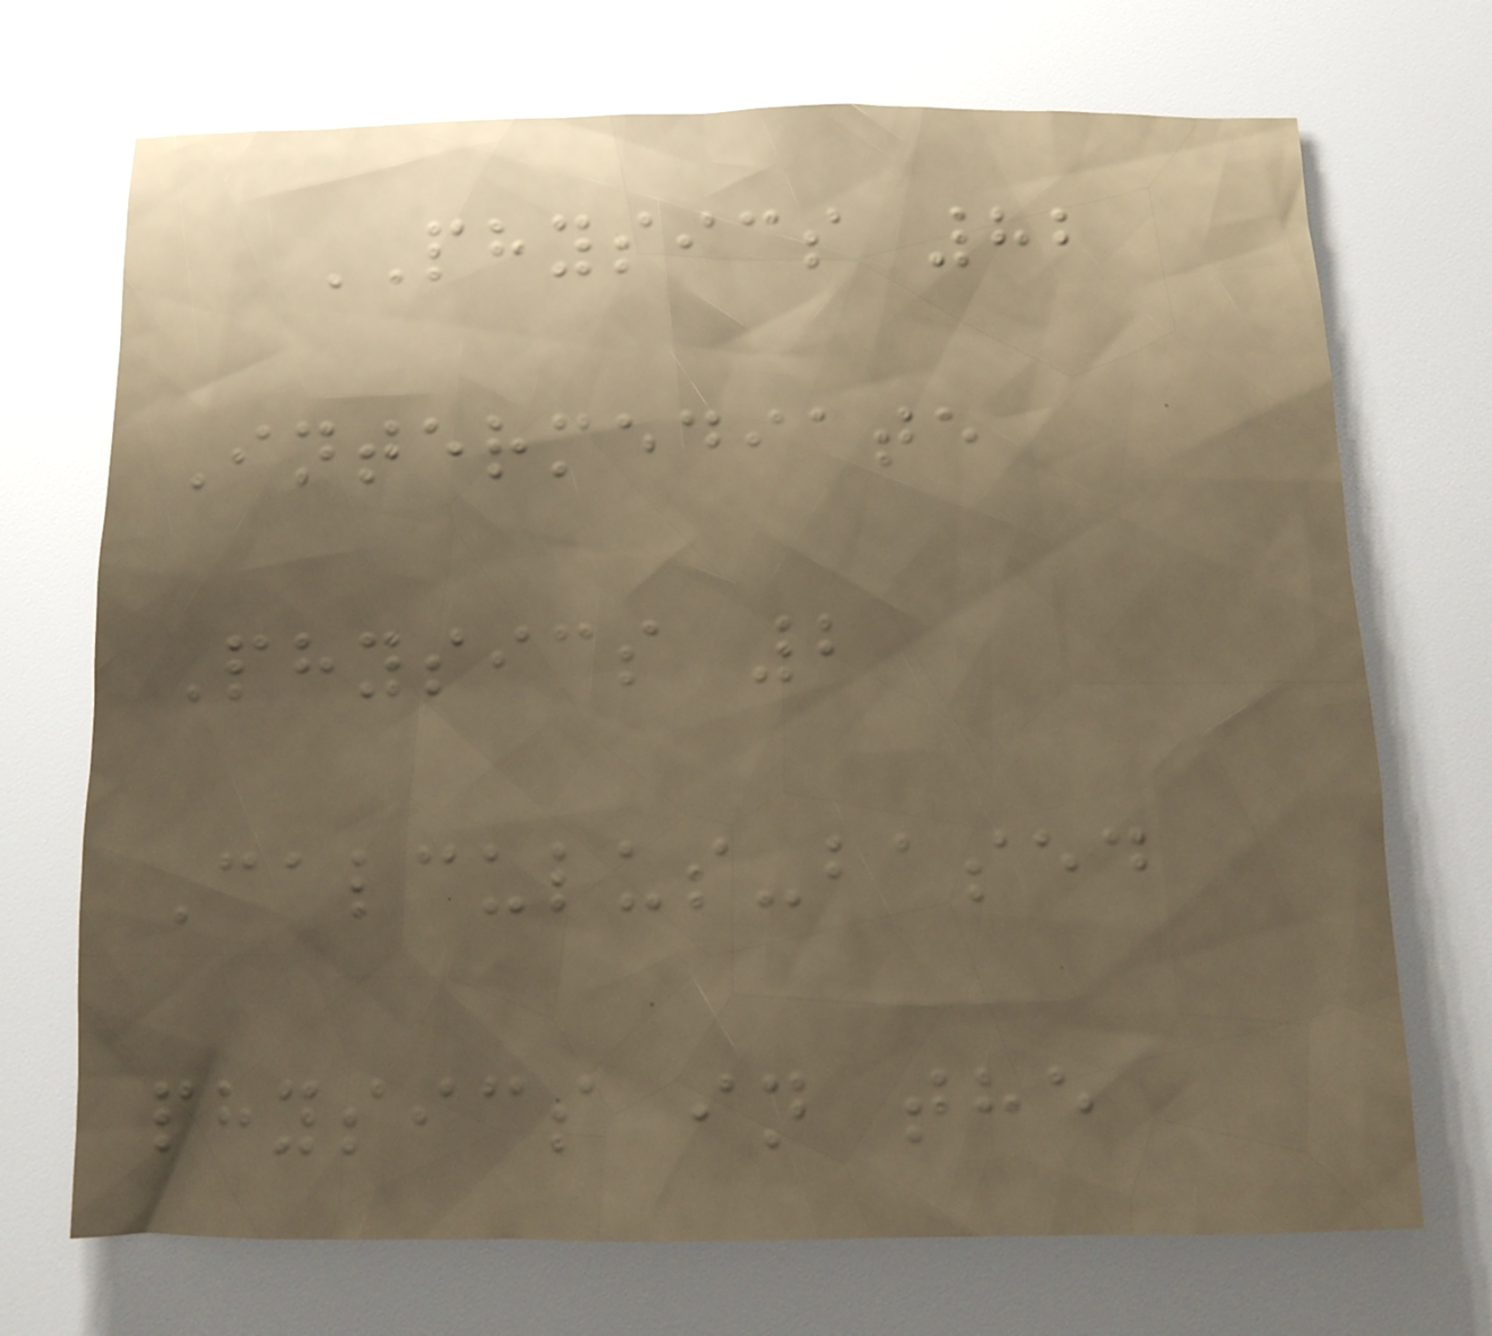PHYSICS 82
Intermediate
Physics 2
Calculus-based
physics in the
